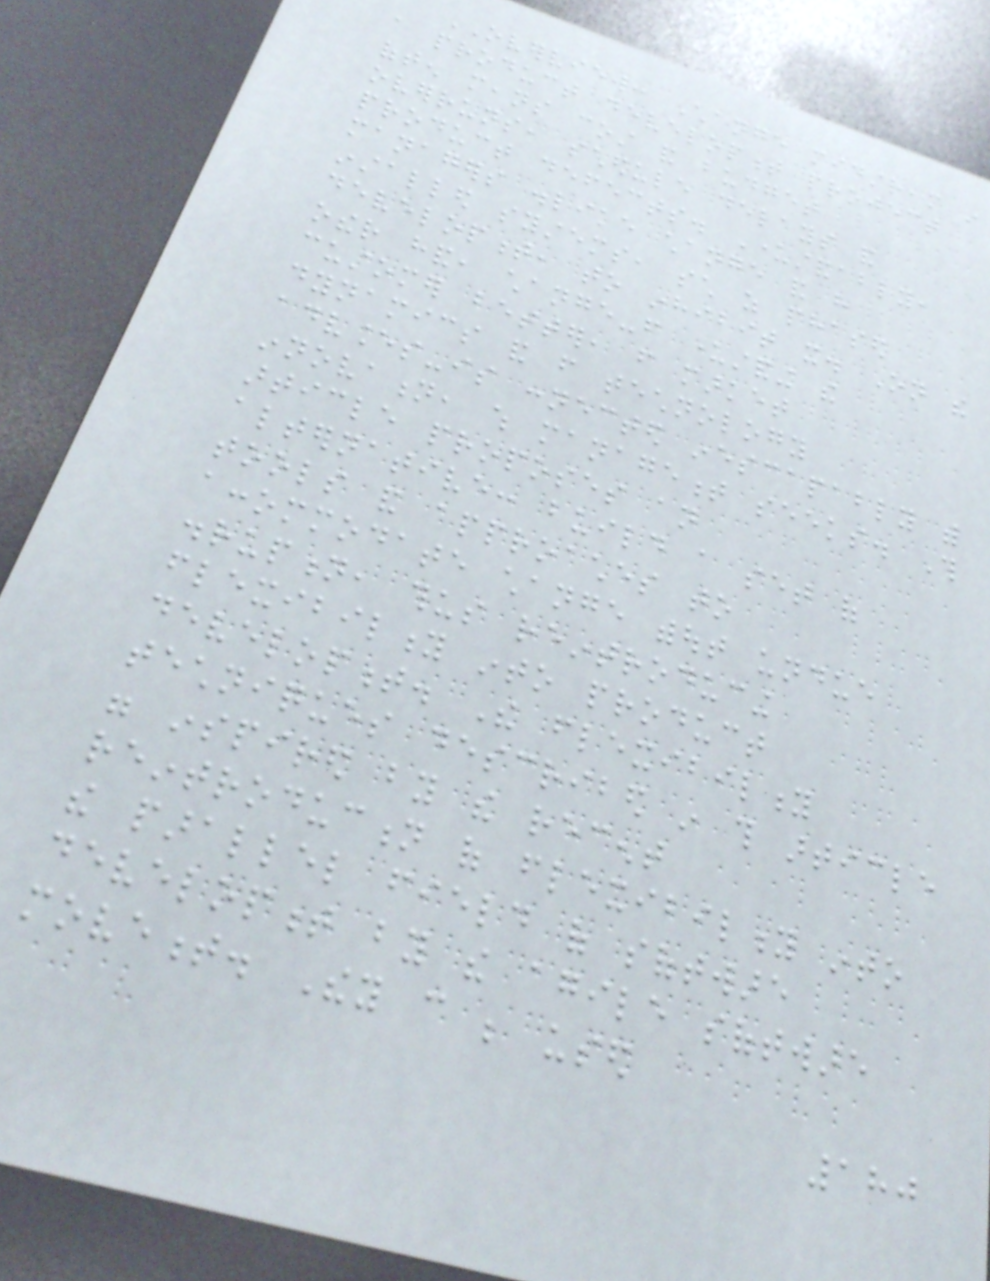OVERVIEW: Change midstream in
a product development project
often means cost and budget
overruns, schedule delays and
product defects. Understandably,
managers dislike change and have
installed systems, such as phased
development, to inhibit it. On the
other hand, change-from understanding the
customer better, from market
dynamics and from technology
advances-is connected inescapably with
innovation, which management seeks. This
article proposes an
alternative: build a set of
tools and approaches to
accommodate change without undue
disruption, thus reintroducing
flexibility into product
development. The flexibility
techniques described in this article
were inspired by the recent
reintroduction of flexibility into
the parallel field of software
development by the agile software
movement. They can be used
180
